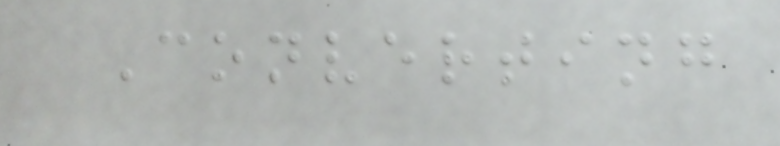Converting
